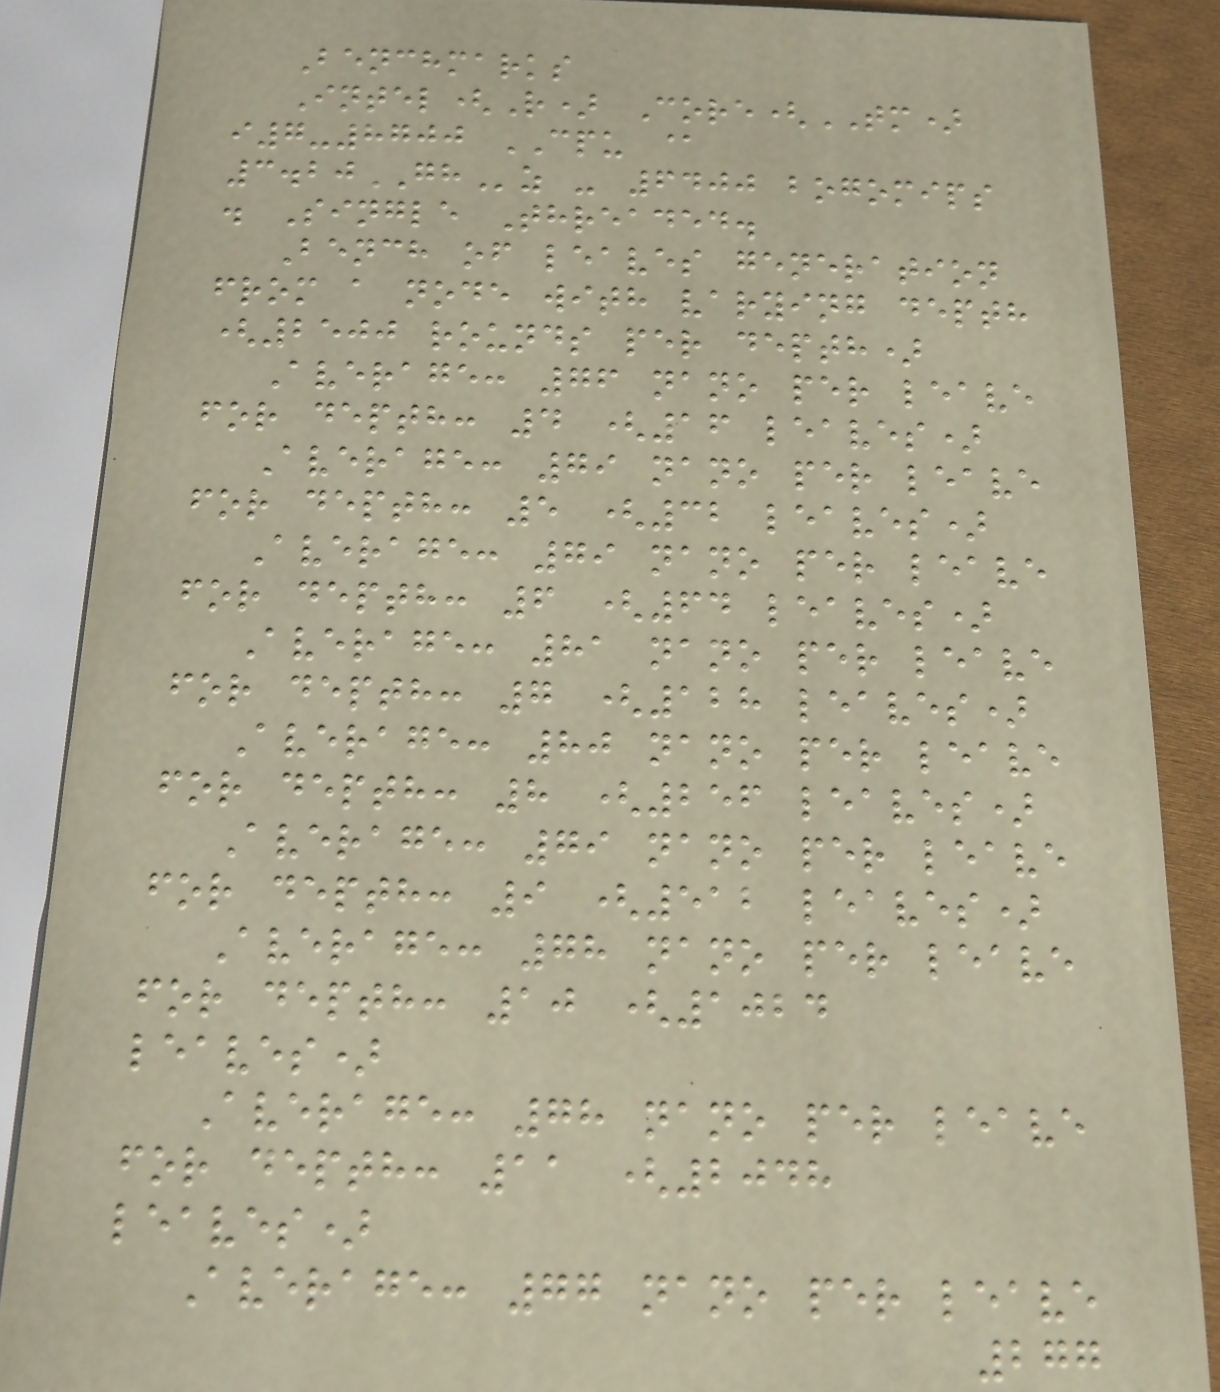Benchmarks
Intel(R) Core(TM)
i7-8700 CPU @
3.20GHz - 6400 bogomips
. Single Threaded.
Bench of leaves generation
from a node with varying depth
(2500 rounds per depth)
Average: 76 nano per leave
for depth: 4 (16 leaves)
Average: 79 nano per leave
for depth: 5 (32 leaves)
Average: 79 nano per leave
for depth: 6 (64 leaves)
Average: 81 nano per leave
for depth: 7 (128 leaves)
Average: 80 nano per leave
for depth: 8 (256 leaves)
Average: 79 nano per leave
for depth: 9 (512 leaves)
Average: 78 nano per leave
for depth: 10 (1024
leaves)
Average: 78 nano per leave
for depth: 11 (2048
leaves)
Average: 77 nano per leave
277
